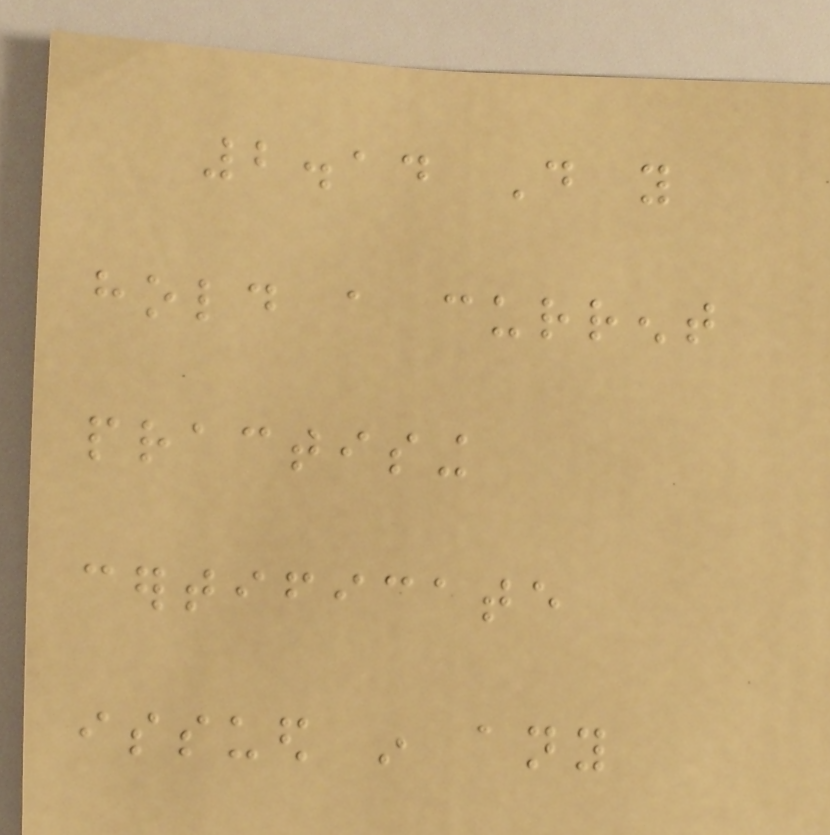2.14 Do you
hold a current
practising
certificate
issued in any
